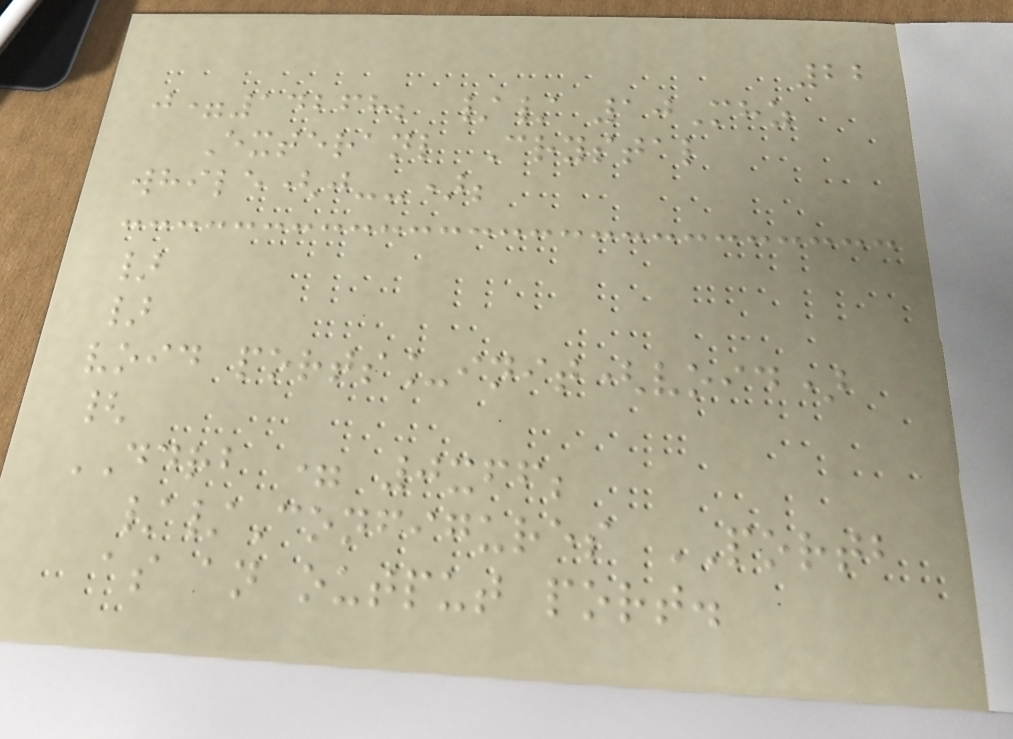22
j=14268; // 10Mhz
Exteranl Crystal
while(j--);
}
}
void ports_init(void)
{
DDRB = 0xff;
//Configures PORTB
as an output port.
